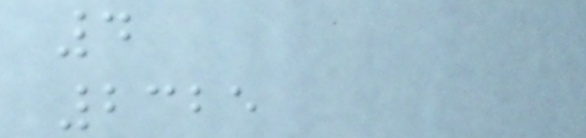4
2325
